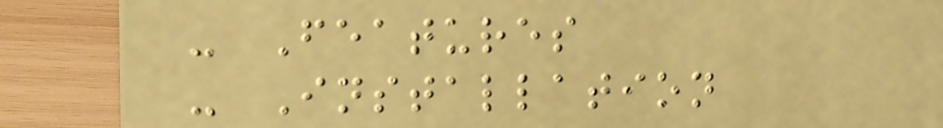- Features
- Installation
